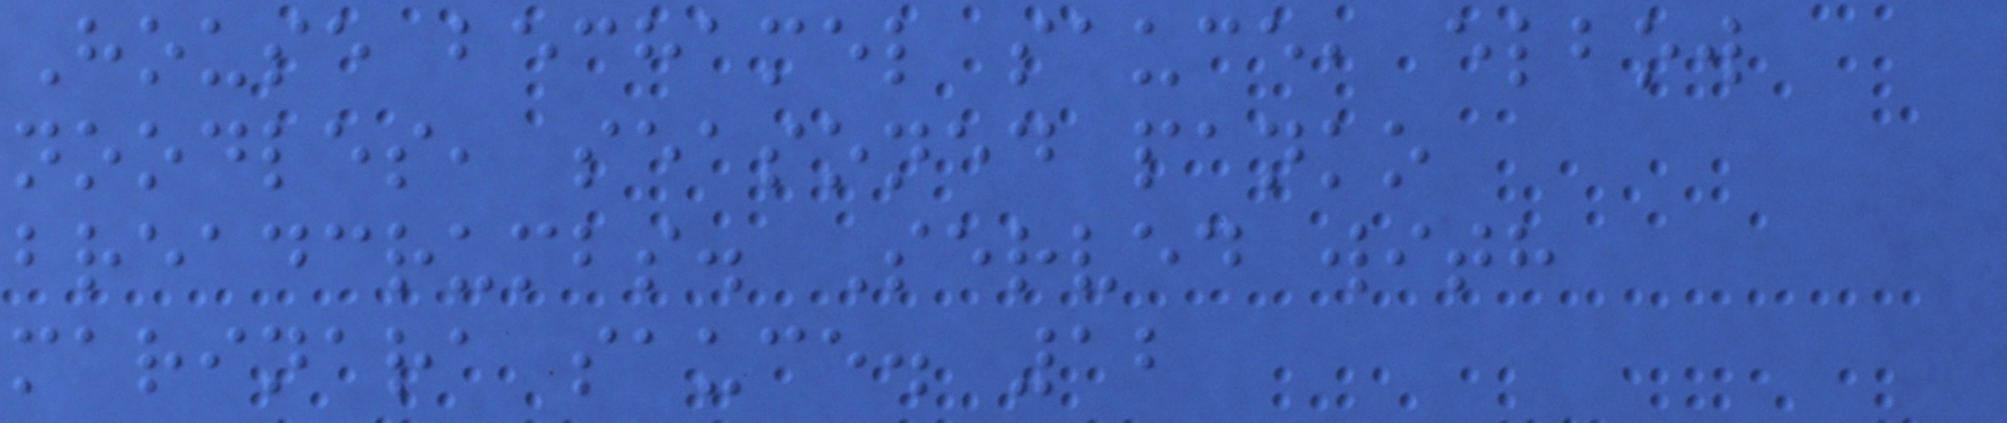House bechamel sauce, elbow
noodles, seasoned panko
breadcrumbs. Served with
marinara sauce. 12
